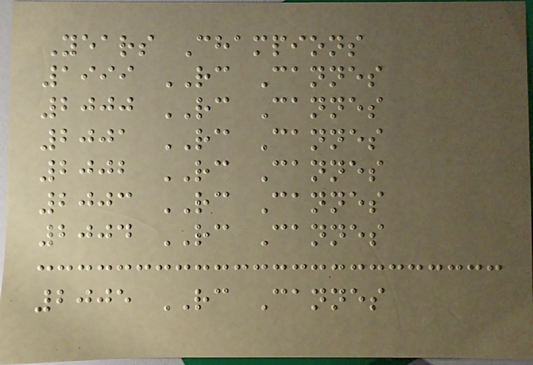Years Champions
1999 RC Cannes
2000 RC Cannes
2001 RC Cannes
2002 RC Cannes
2003 RC Cannes
2004 RC Cannes
2005 RC Cannes
